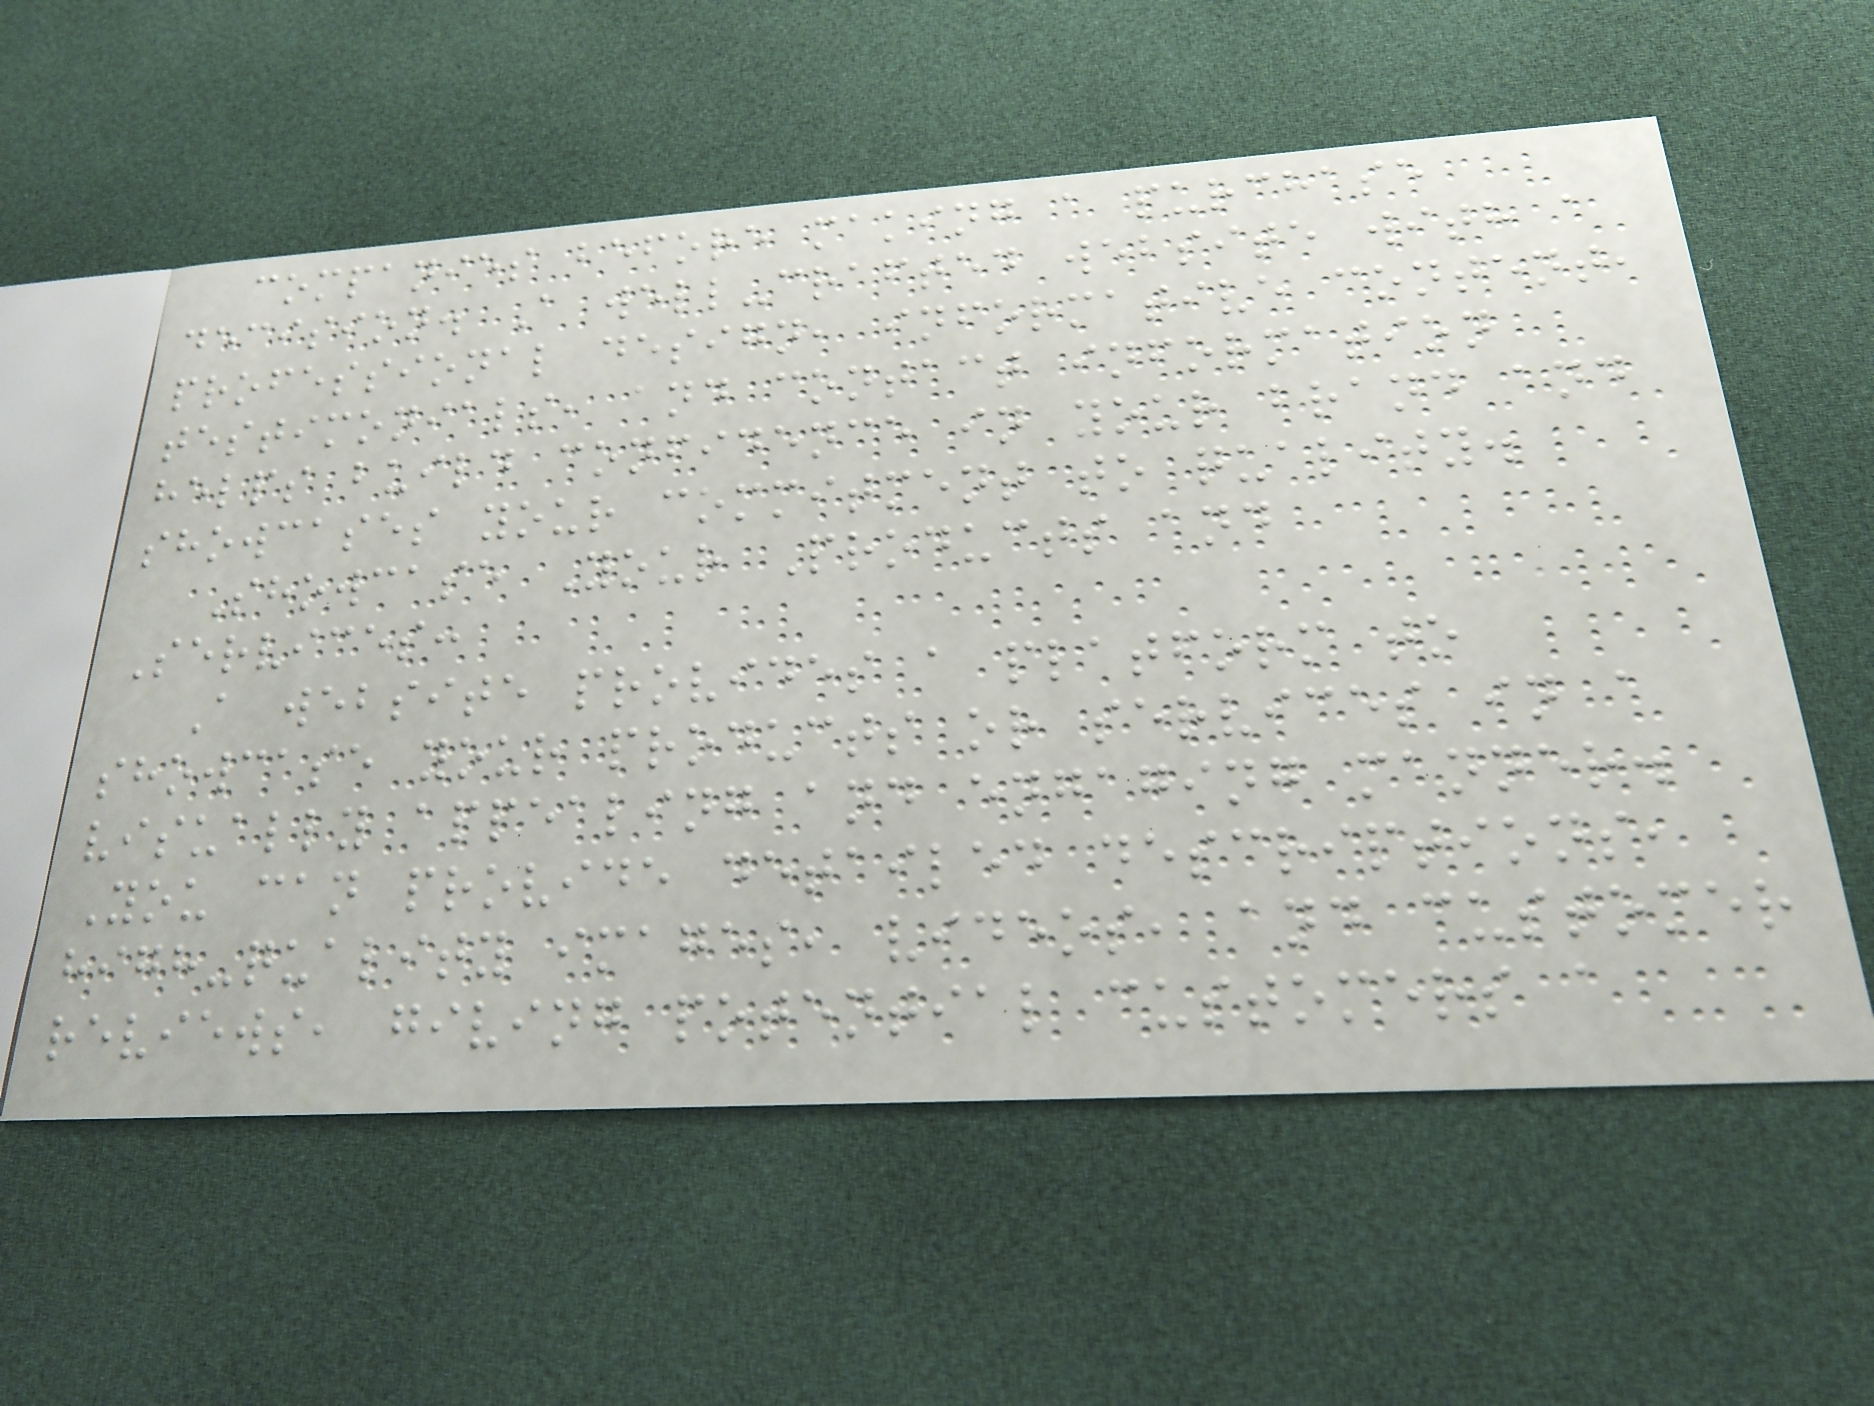companies before making a purchase
decision. A well-crafted website with a
professional design, informative content,
testimonials, and contact information
helps build confidence in your brand and
showcases your commitment to quality.
Showcase Your Products and
Services:
A website provides a platform to
showcase your products or services in a
visually appealing and engaging manner.
You can provide detailed descriptions,
high-quality images, videos, and customer
reviews, giving potential customers a
